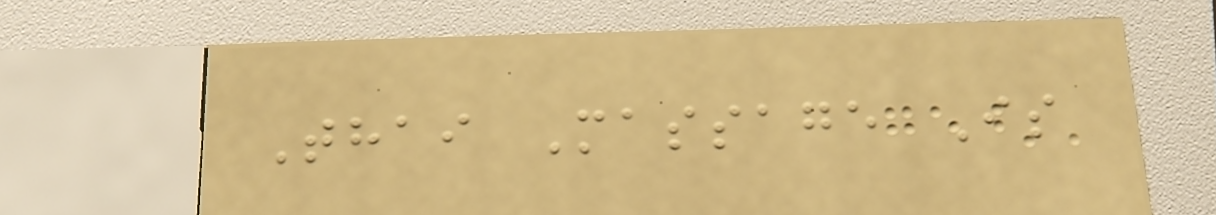Thai Massage Is
